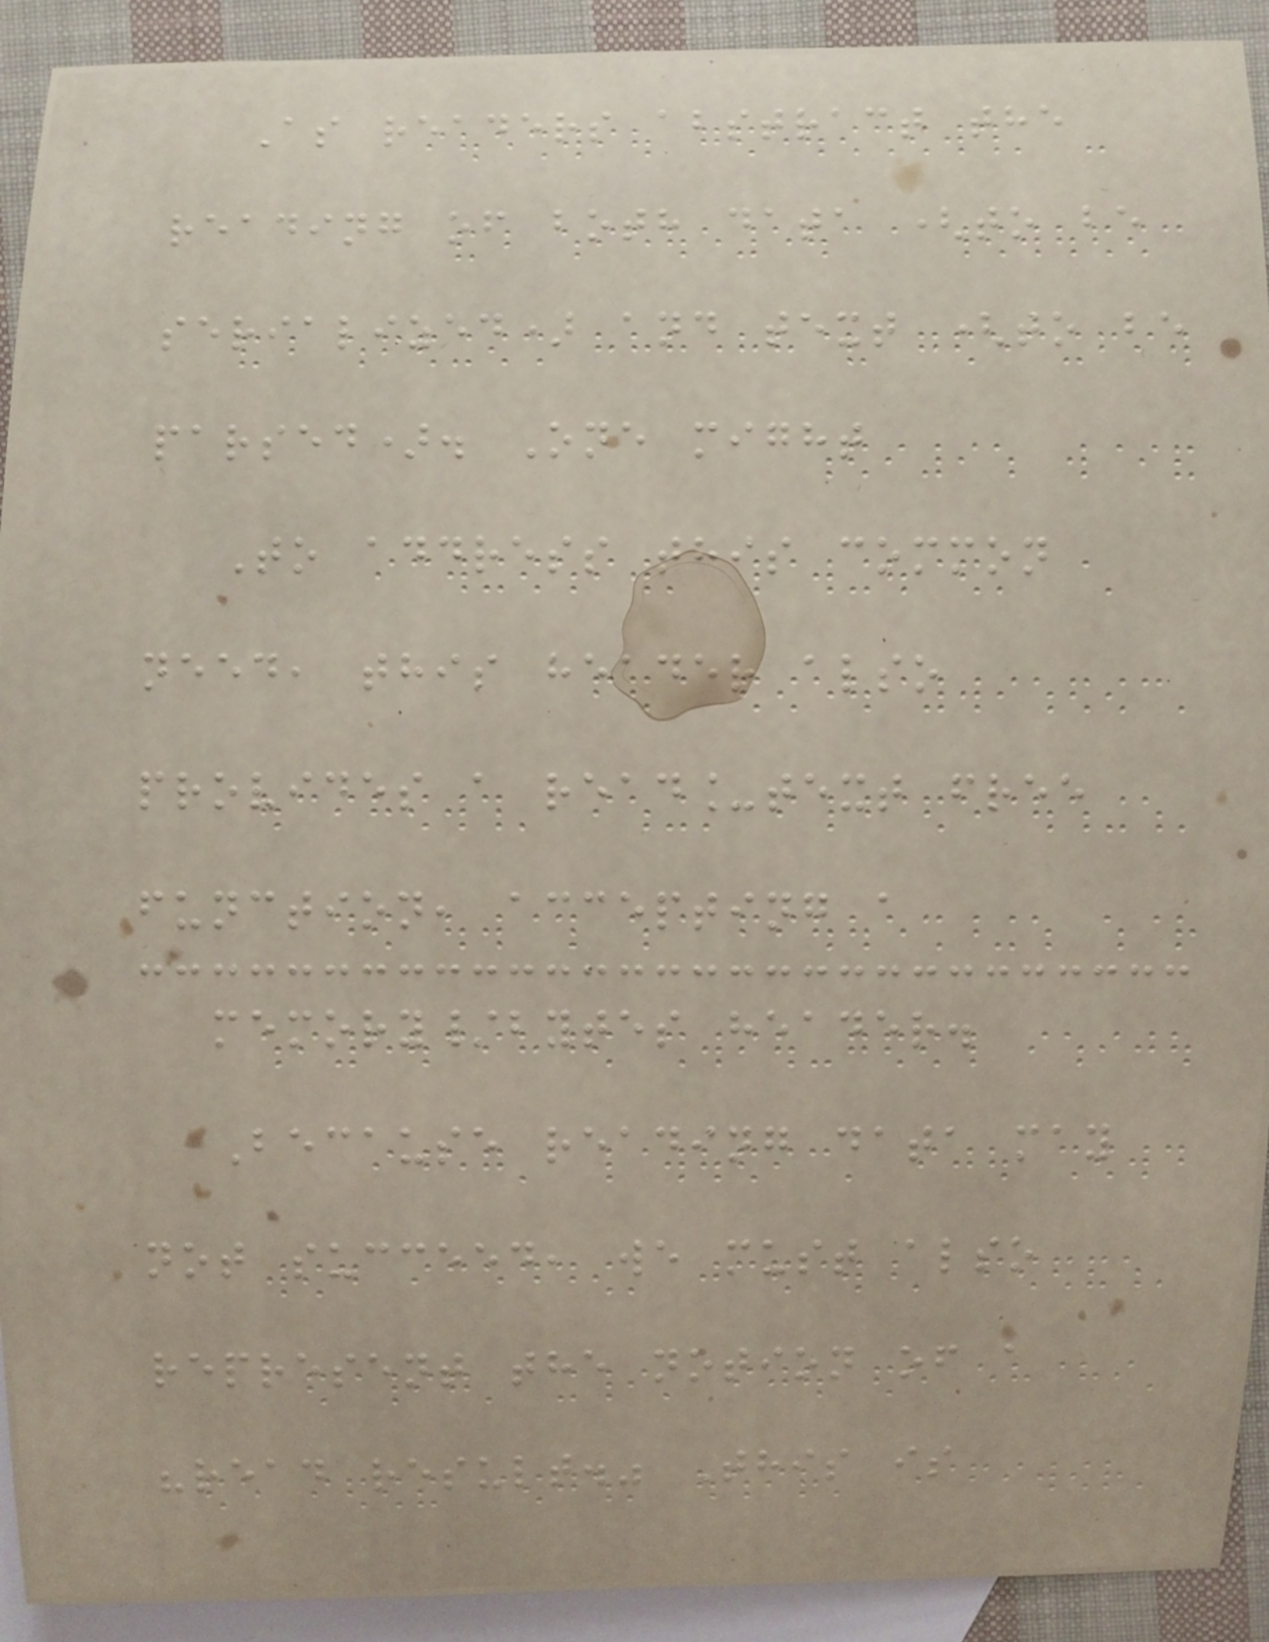As readers abstract the
reading of both data (to be
serialized) and text (to be
parsed). One might
To address this common
need, this header also
provides a read_text free
function, accepting a
memory/bytes header.
Because reading data may
not succeed, we must also
represent the notion of a
"read result." This is
